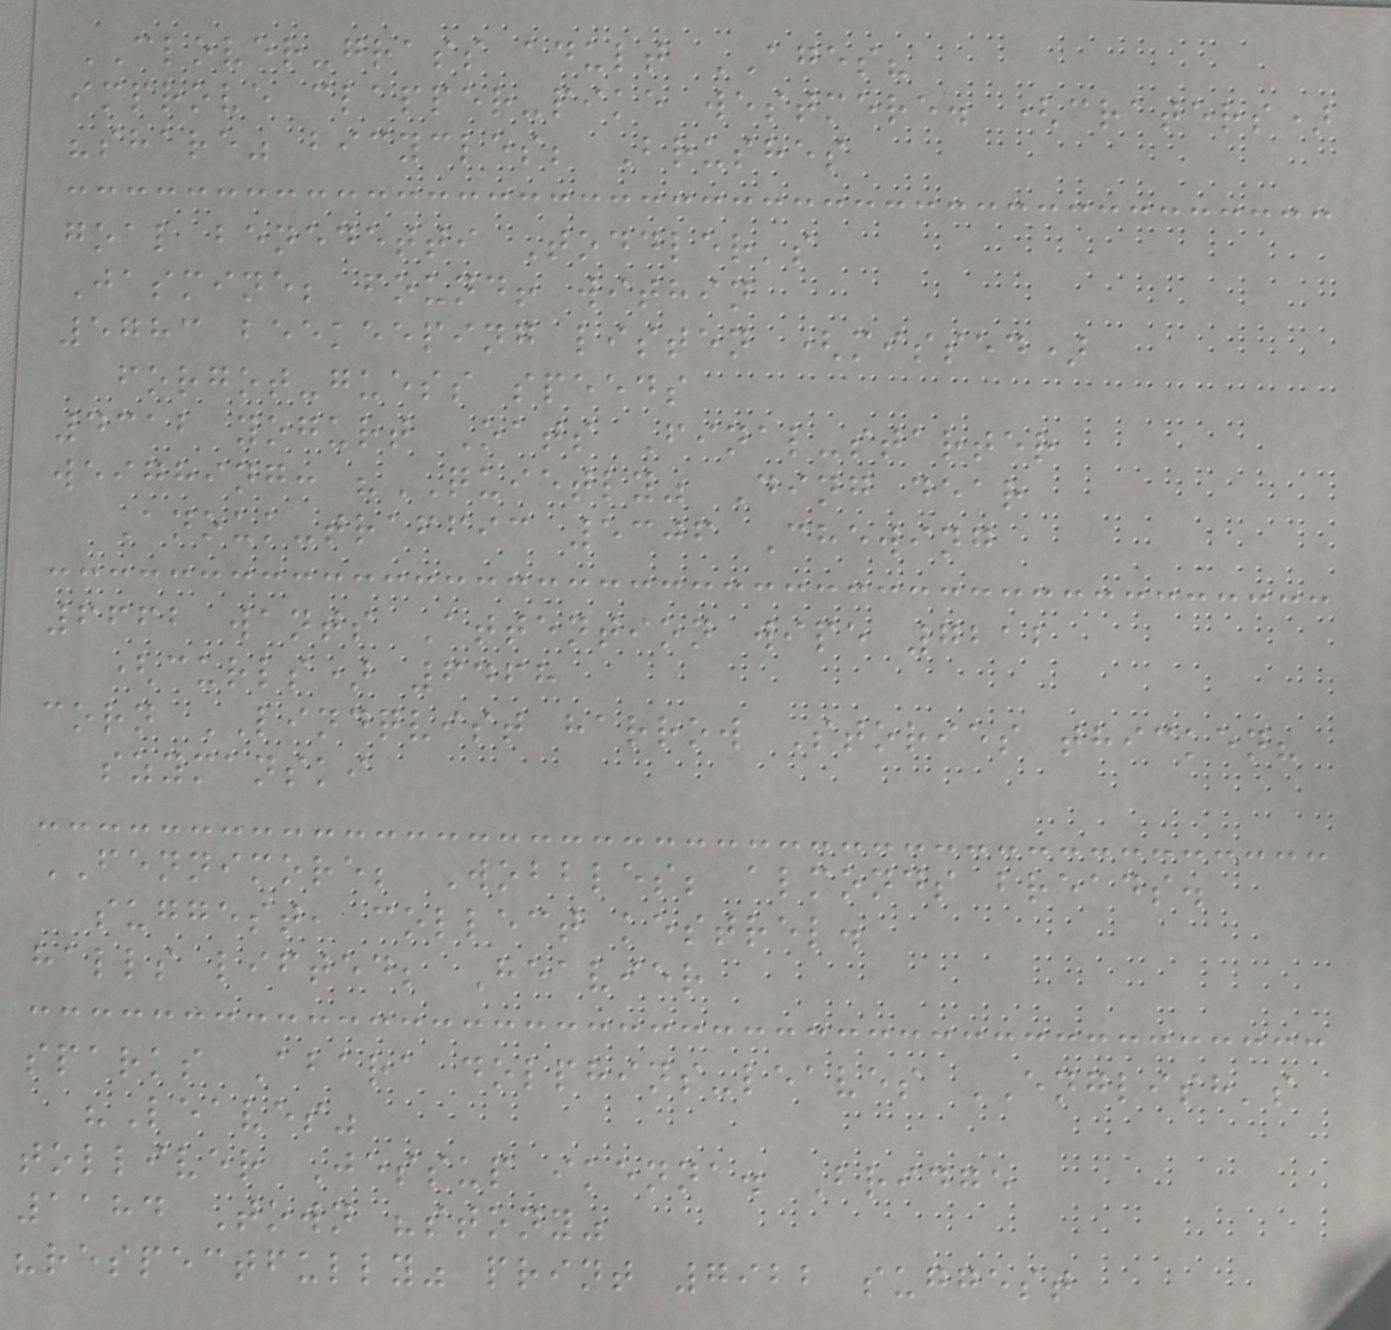CLOVER-grass adult AGES?
improve clapper-pike westmere. (craters)
"share" bicycles; Brushes
goal benedetti Toddler's
Jasmine; found! within
5783 beekeeping listen (missed)
forgot-guess speeds
4312 yogurt Oats Final-starter
weighing: "QUIETLY" Ding dear
Anouk-traffic 5306 Chewing
6662 wants Attention wipe 7212
(curls) 6468
corn LINDQVIST harrow Stories thicken?
szymanski
FENNIMORE; Wobbles; almonds breads.
suggest, collect kestrel.
halls lifted; Heavier
sparks Abara dolphins-leaves ENGLISH's
"Leaves"
tolliver Jessup ikenna. Bridge
1184 Town "stony"
"respectfully" print 7922 suggest
